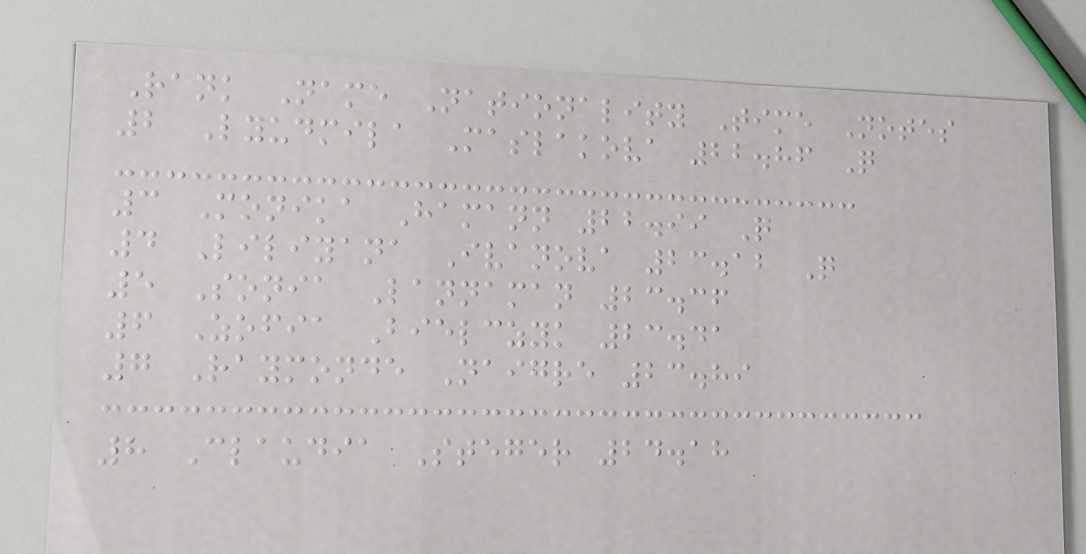Rank Name Nationality Time Notes
2 Lyudmila Maslakova 22.86 Q
3 Monika Hamann 22.99 Q
4 Liliyana Ivanova 23.12 Q
5 Sonia Lannaman 23.36
6 Zofia Bielczyk 23.41
7 Raymonde Naigre 23.89
8 Claudia Steger 24.18
